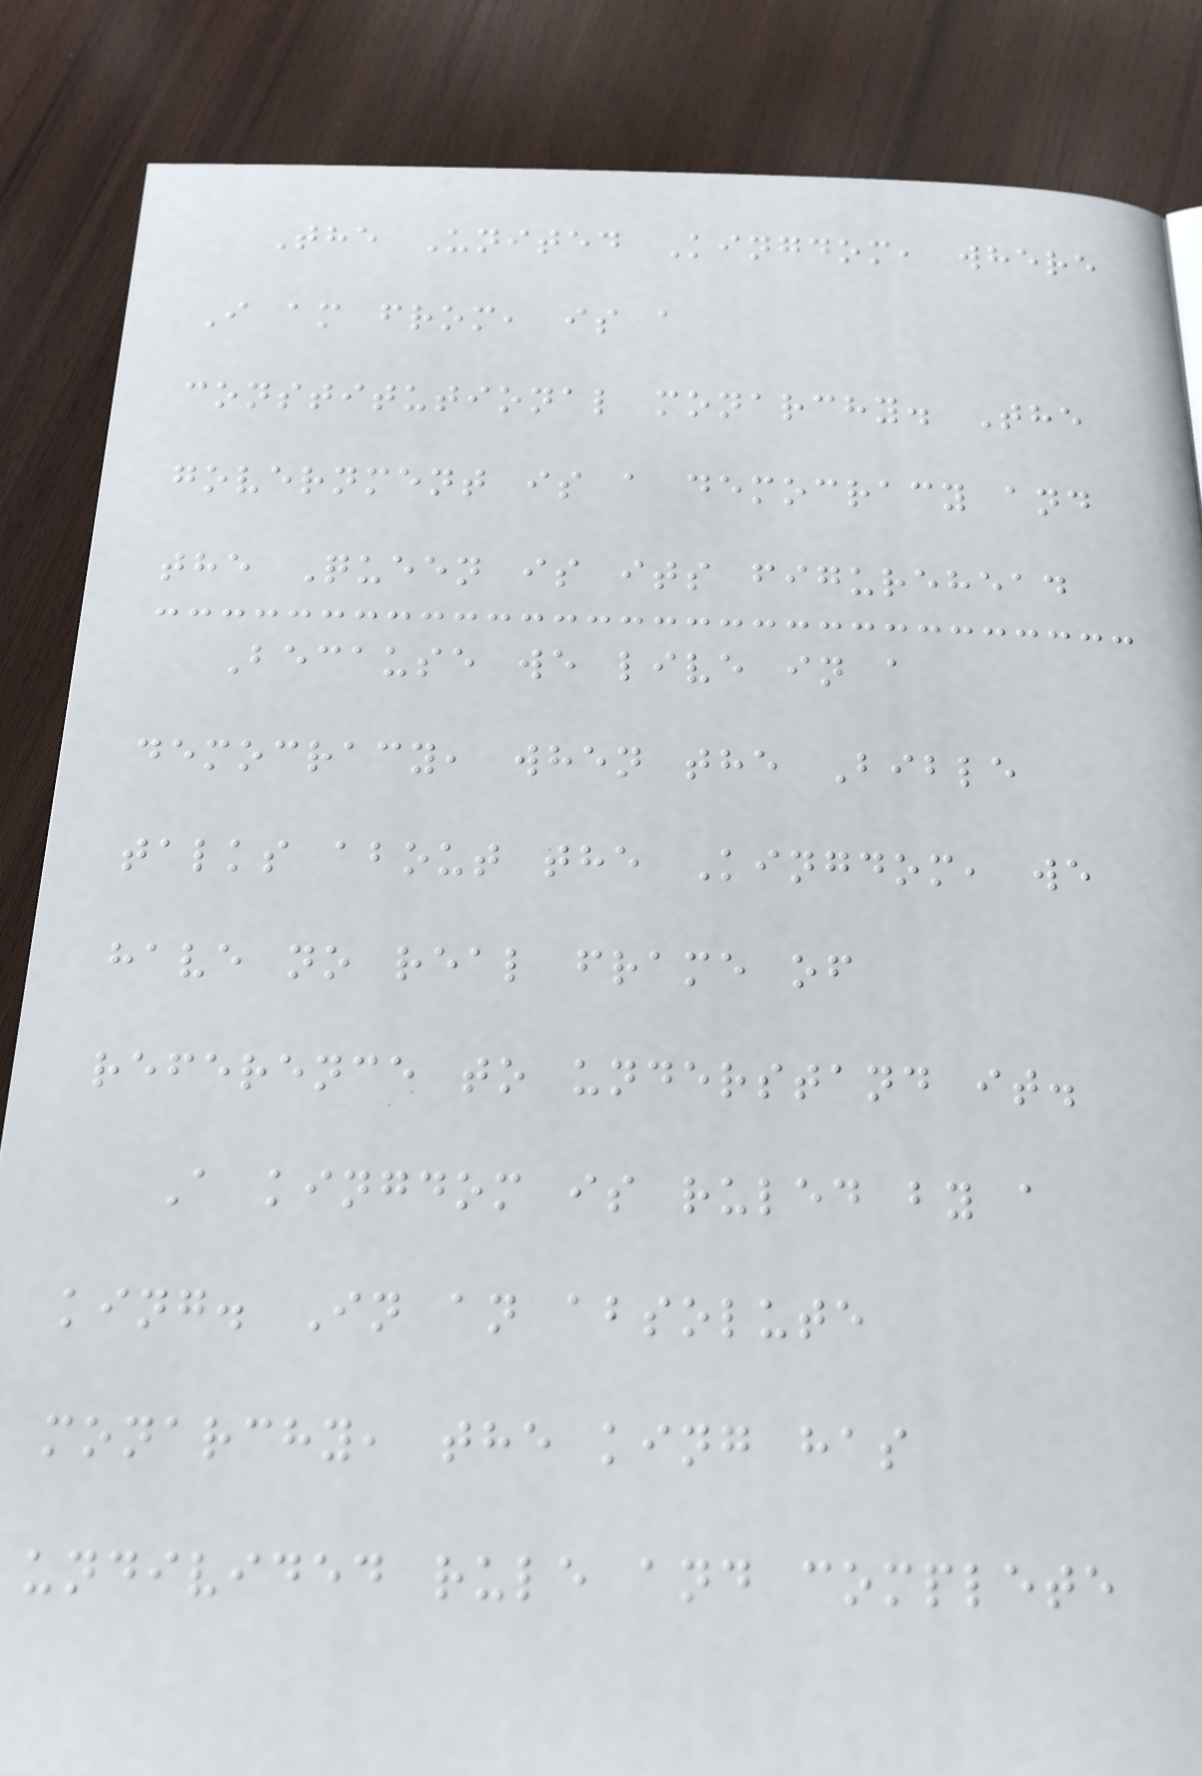The United Kingdom, where
I am from, is a
constitutional monarchy. The
government is a democracy and
the Queen is its figurehead
Because we live in a
democracy, when the Bible
talks about the Kingdom, we
have no real frame of
reference to understand it.
A kingdom is ruled by a
king. In an absolute
monarchy, the king has
undivided rule and complete
